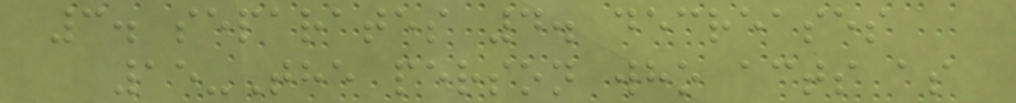3. separates 4. decreases
15-The person who acts as
